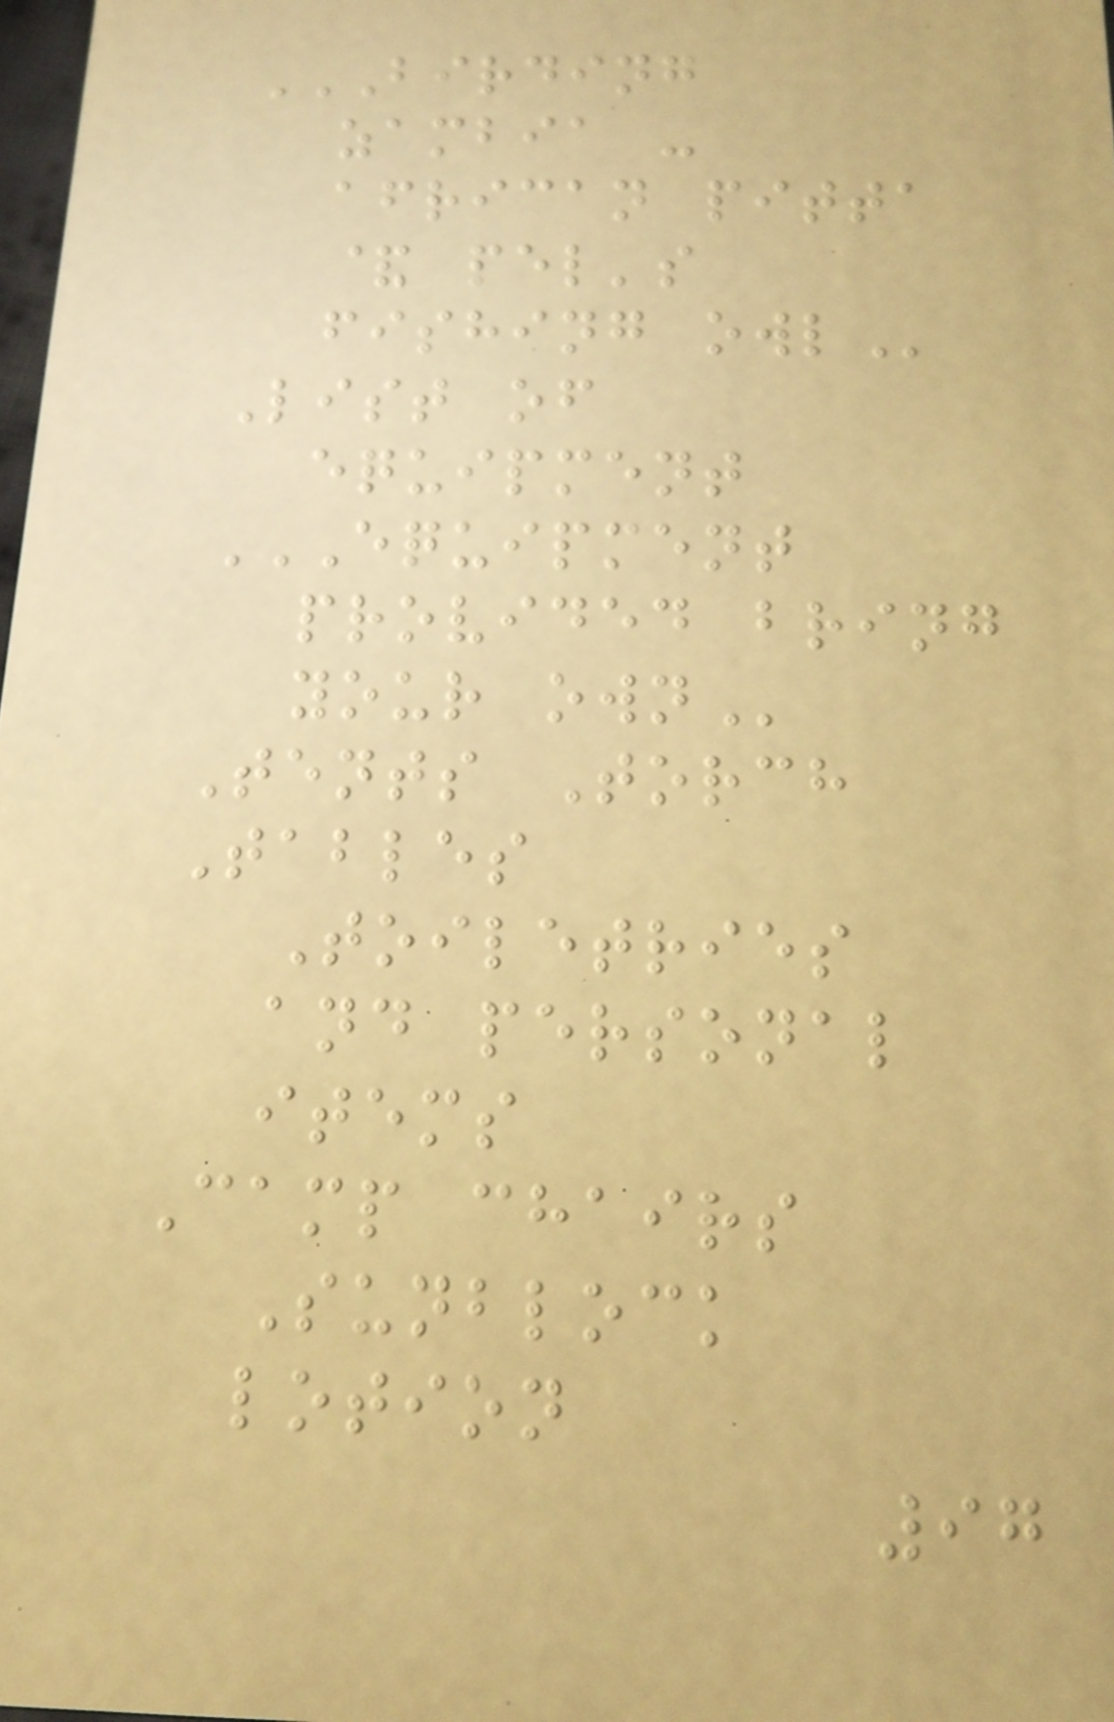BIRDING
ZAMBIA -
AFRICAN PITTA
& PEL'S
FISHING OWL
List of
equipment
EQUIPMENT
PROVIDED BRING
YOUR OWN
Tents Torch
Tables
Toiletries
and personal
items
Camp chairs
Sunblock
lotion
97
